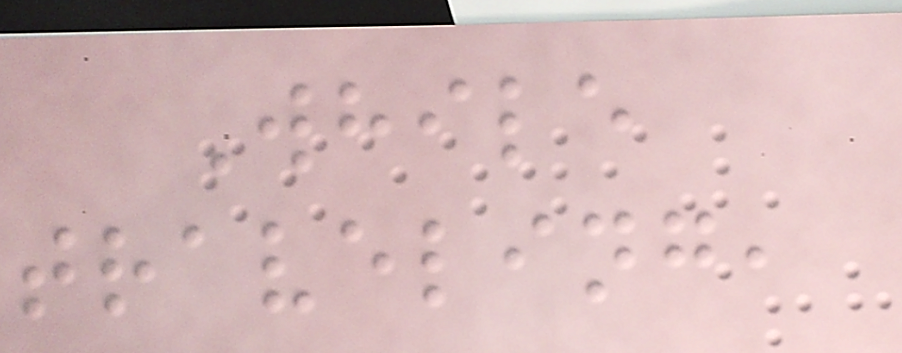While
traveling,
